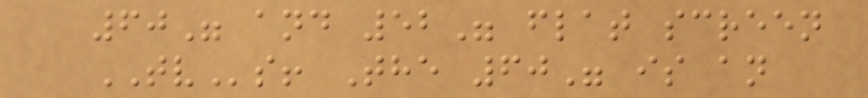60" and 52" flat screen
TVs! The 60" is an
